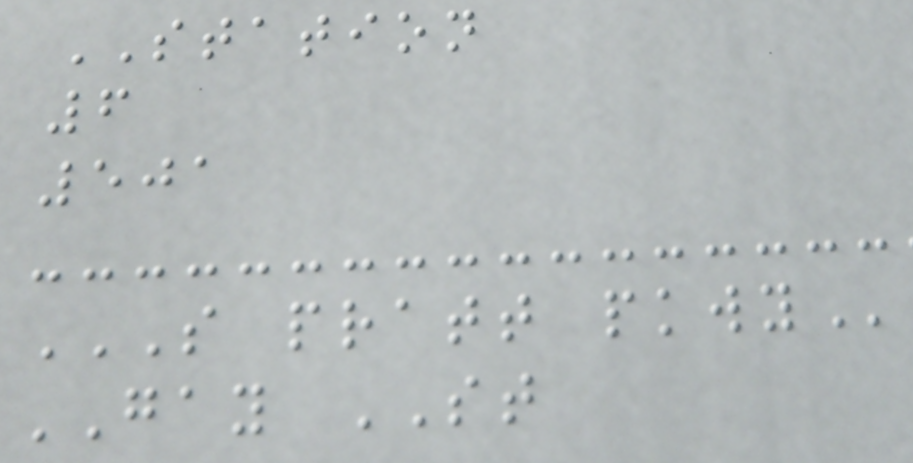STATION
6
501
S PRATT PKWY
GAY ST
